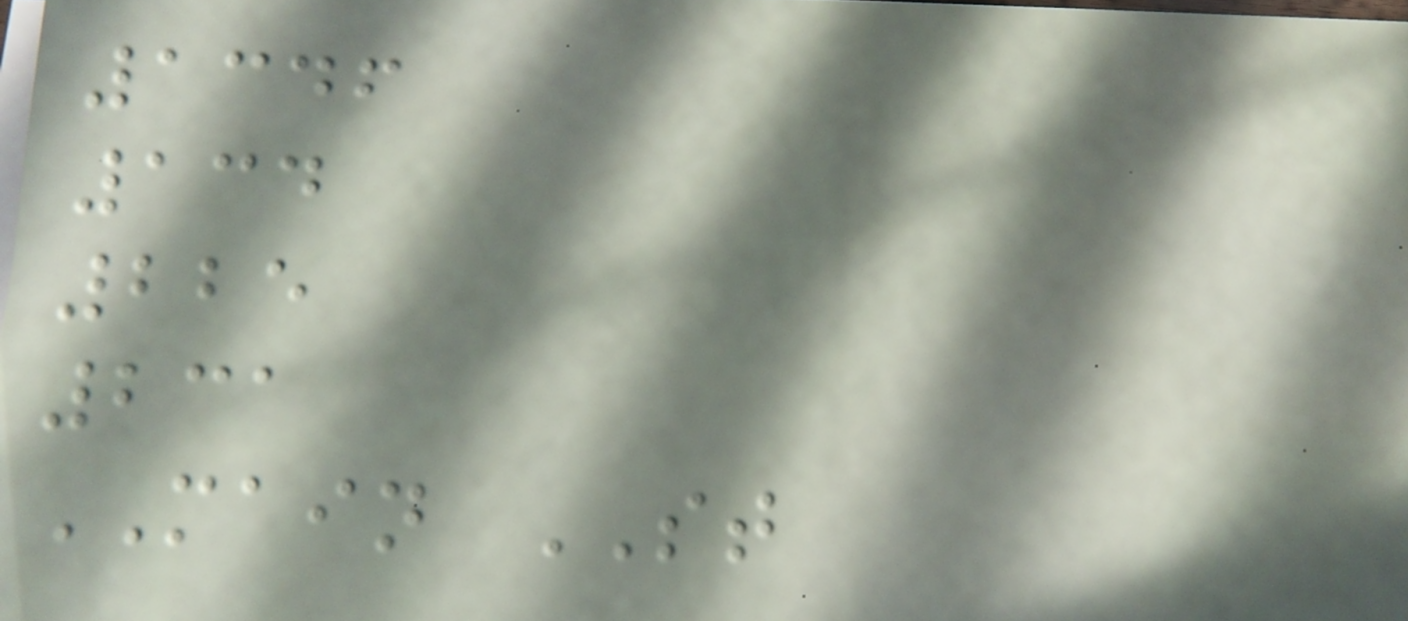1346
134
225
231
MAIN ST
